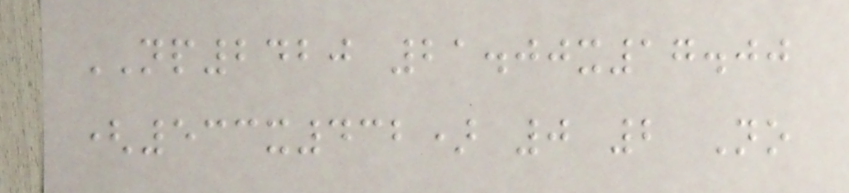NP2420 21.00x17.00
(533x432) 0 2 No
